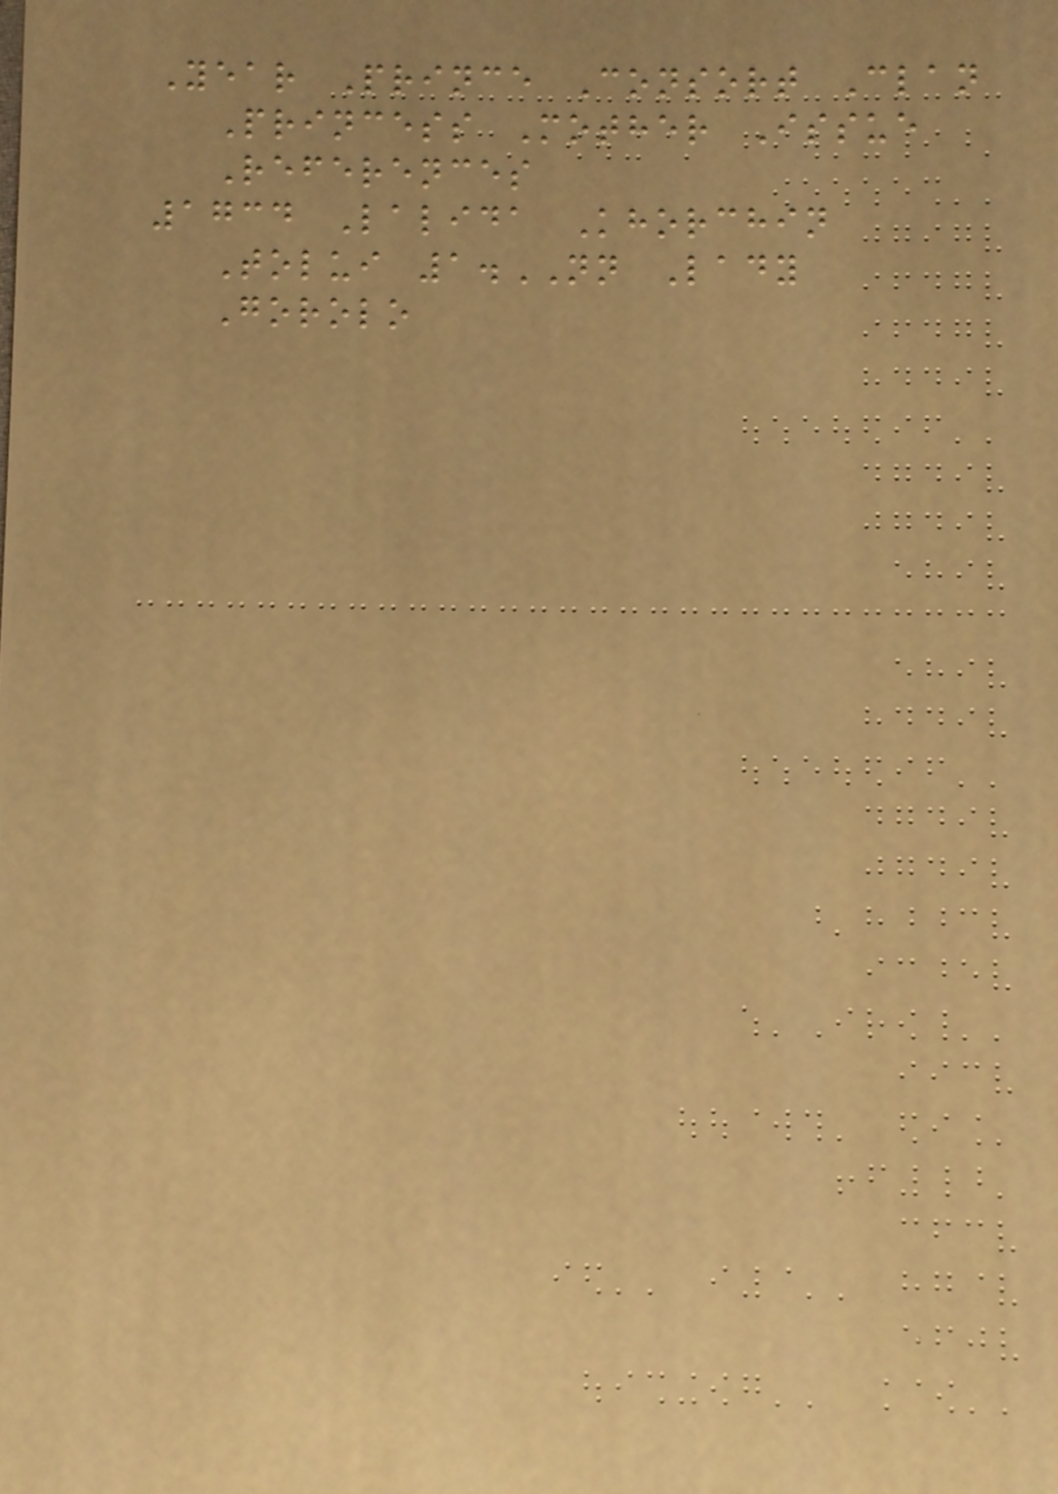Year Prince Consort Clan
Princess Mother Issue
References
1734 Lalida Khorchin
Tolui 1.NN Lady
Gorolo
